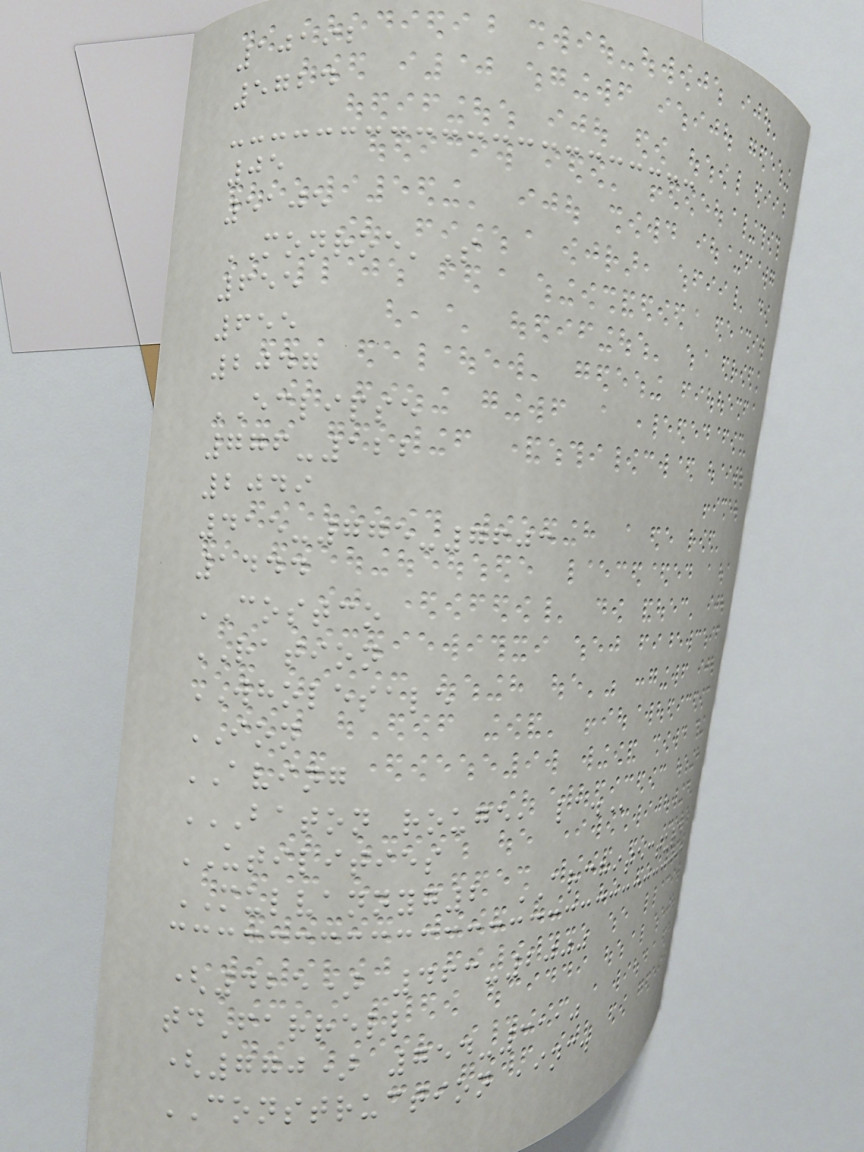10192
5724
05
5105
MONROE'S
655
655
2047
ECLIPSE
776-122
2049
415-775-7603
1444
COSTCO
RATION
WHOLESALE
ION
AVING
BATON ROUGE, LA.
UTILITIES
MULVANNYG2 ARCHITECTURE
(425) 463-2000
tdFarrell
(770) 754-3110
CONSTRUCTION ,inc.
